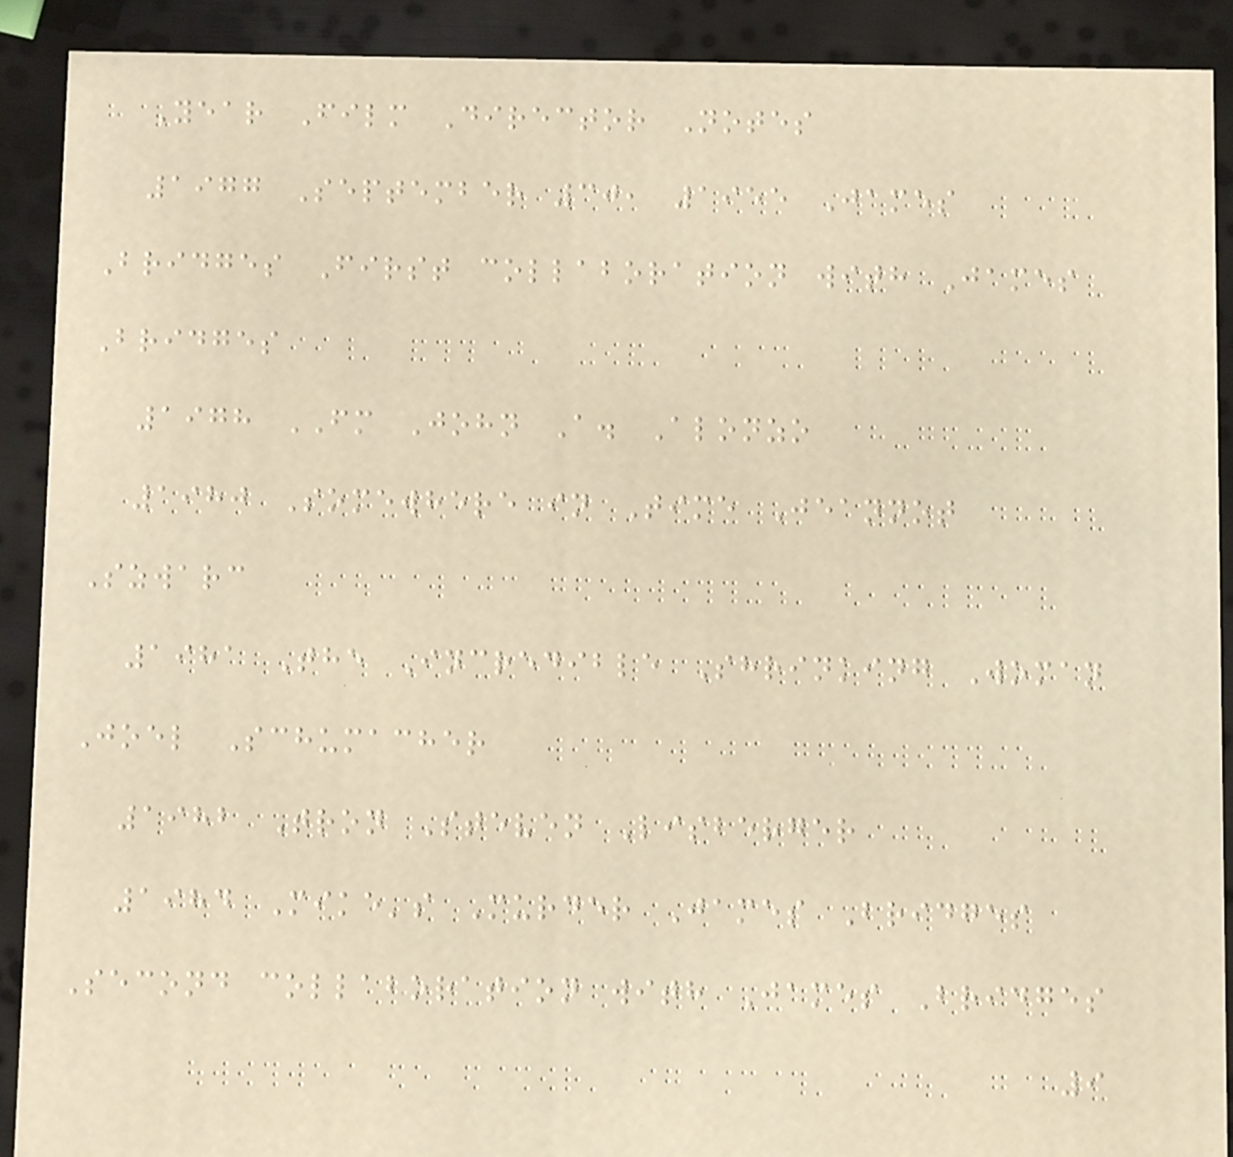Year Film Director Notes
1977 September 30, 1955 James
Bridges First collaboration with James
Bridges
1978 FM John A. Alonzo
1980 Somewhere in Time Jeannot
Szwarc
1981 The Incredible Shrinking Woman
Joel Schumacher
1982 Tron Steven Lisberger
1984 Mike's Murder James Bridges
Second collaboration with James Bridges
9
